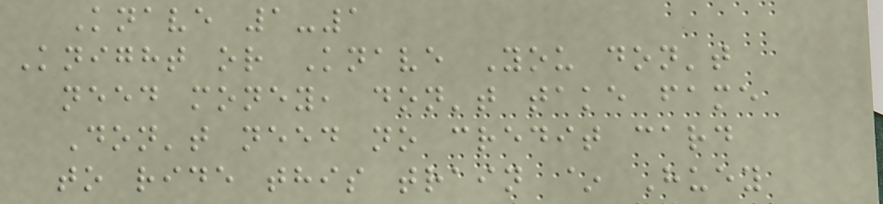Knave 1-1
Knight or Knave You don't
need money, don't take fame
Don't need no credit card
to ride this train ~ Huey
